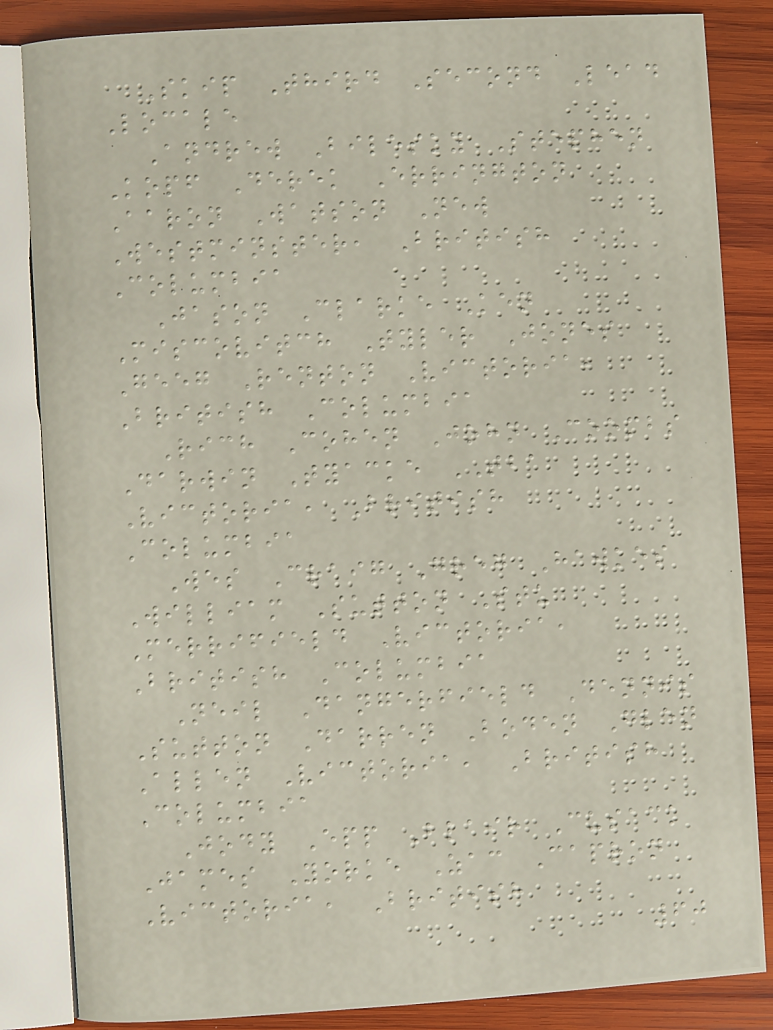Skip Third Second Lead
Locale
Andrew Bilesky Stephen
Kopf Derek Errington
Aaron Watson New
Westminster, British
Columbia
Jason Clarke Ken
Miscovitch Tyler Jones
Geeg Renton Victoria,
British Columbia
Rich Cohen John Coombs
Darwin Tyacke TBA
Victoria, British
Columbia
Wes Craig Greg Hawkes
William Sutton Stu
Merrifield Victoria,
British Columbia
Neil Dangerfield Dennis
Sutton Darren Boden Glen
Allen Victoria, British
Columbia
Jody Epp Blair Cusack
James Yorke Zac Capron
Victoria, British
60
